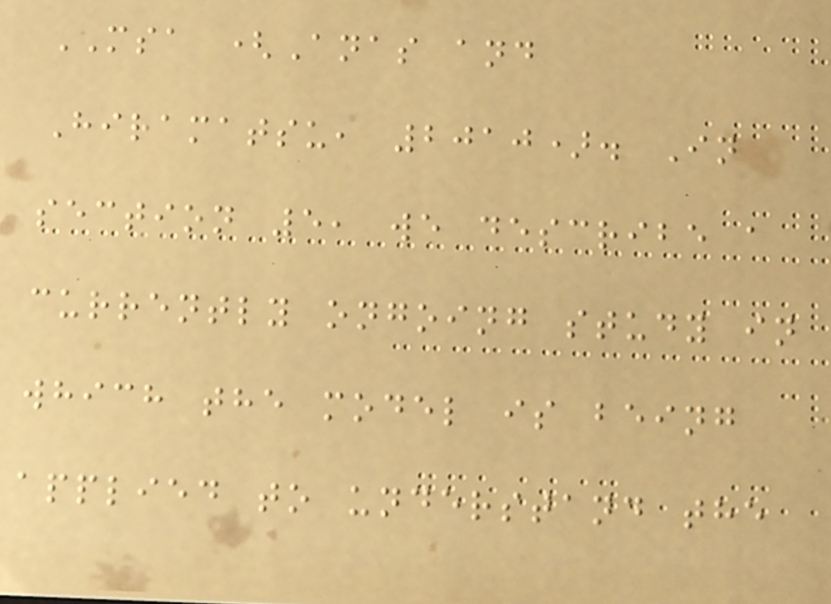MSA (Anas and
Hiramatsu, 2010). In
section 5, we describe a
currently ongoing study in
which the model is being
applied to understand the
